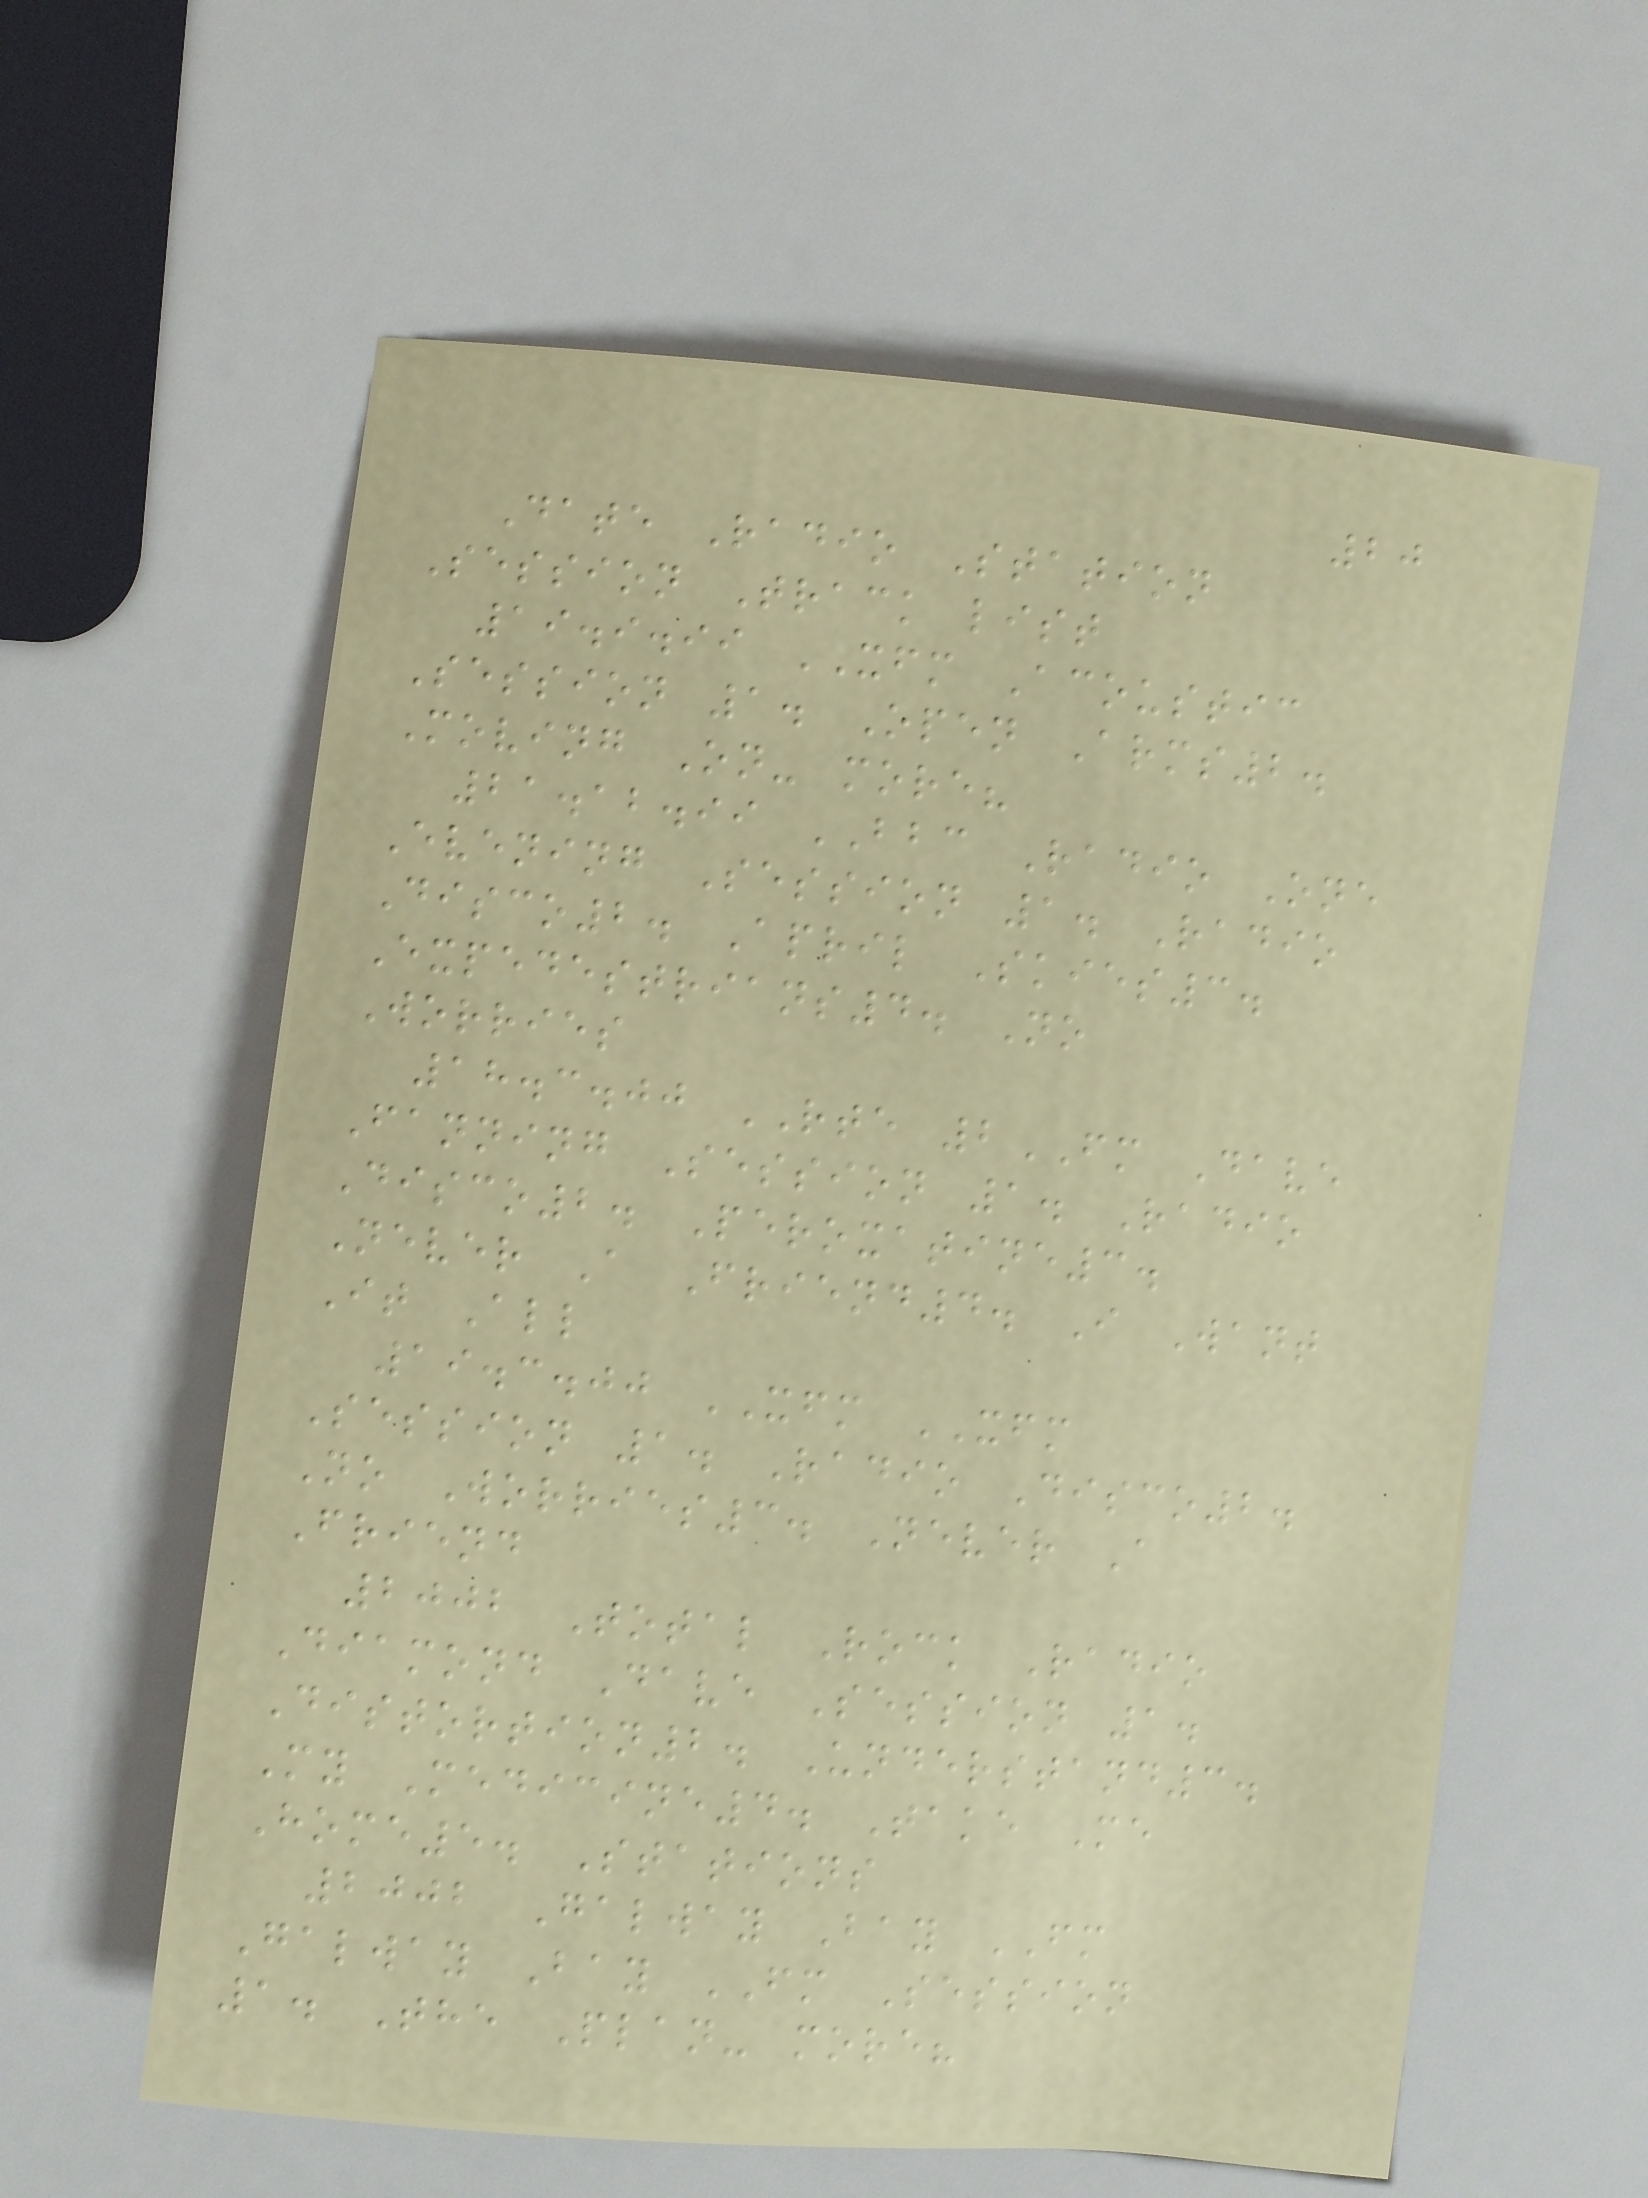20
Date Radio Station
Session Track list
19.9.99 XFM Acoustic
Session 1. Open Arms2.
Moving On- more?
21.12.99 BBC Radio One
Evening Session 1. Radio
Disco2. April Skies3.
Expedestrians4. No
Worries
18.3.00 RTE 2FM Dave
Fanning Session 1. Radio
Disco2. Peroxatine3.
Never A Friend4. I Want
It All
19.3.00 XFM XFM
Session 1. Radio Disco2.
No Worries3. Never A
Friend
2002 Total Rock Radio
Diamond Dave Session 1.
Distortion2. Understand3.
My Medicine4. Take Me
Home5. Stations
2002 Galway Bay FM
Galway Bay FM Session
1. The Plan- more?
